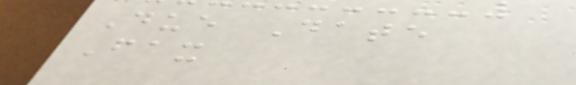Due Date
Fax
